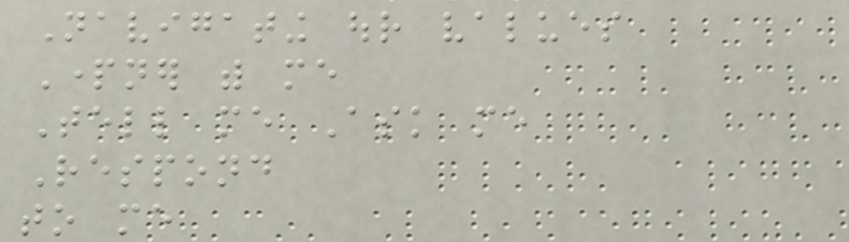Navigating our values
Partner with me
Tell me Ask me
Respond
to me
